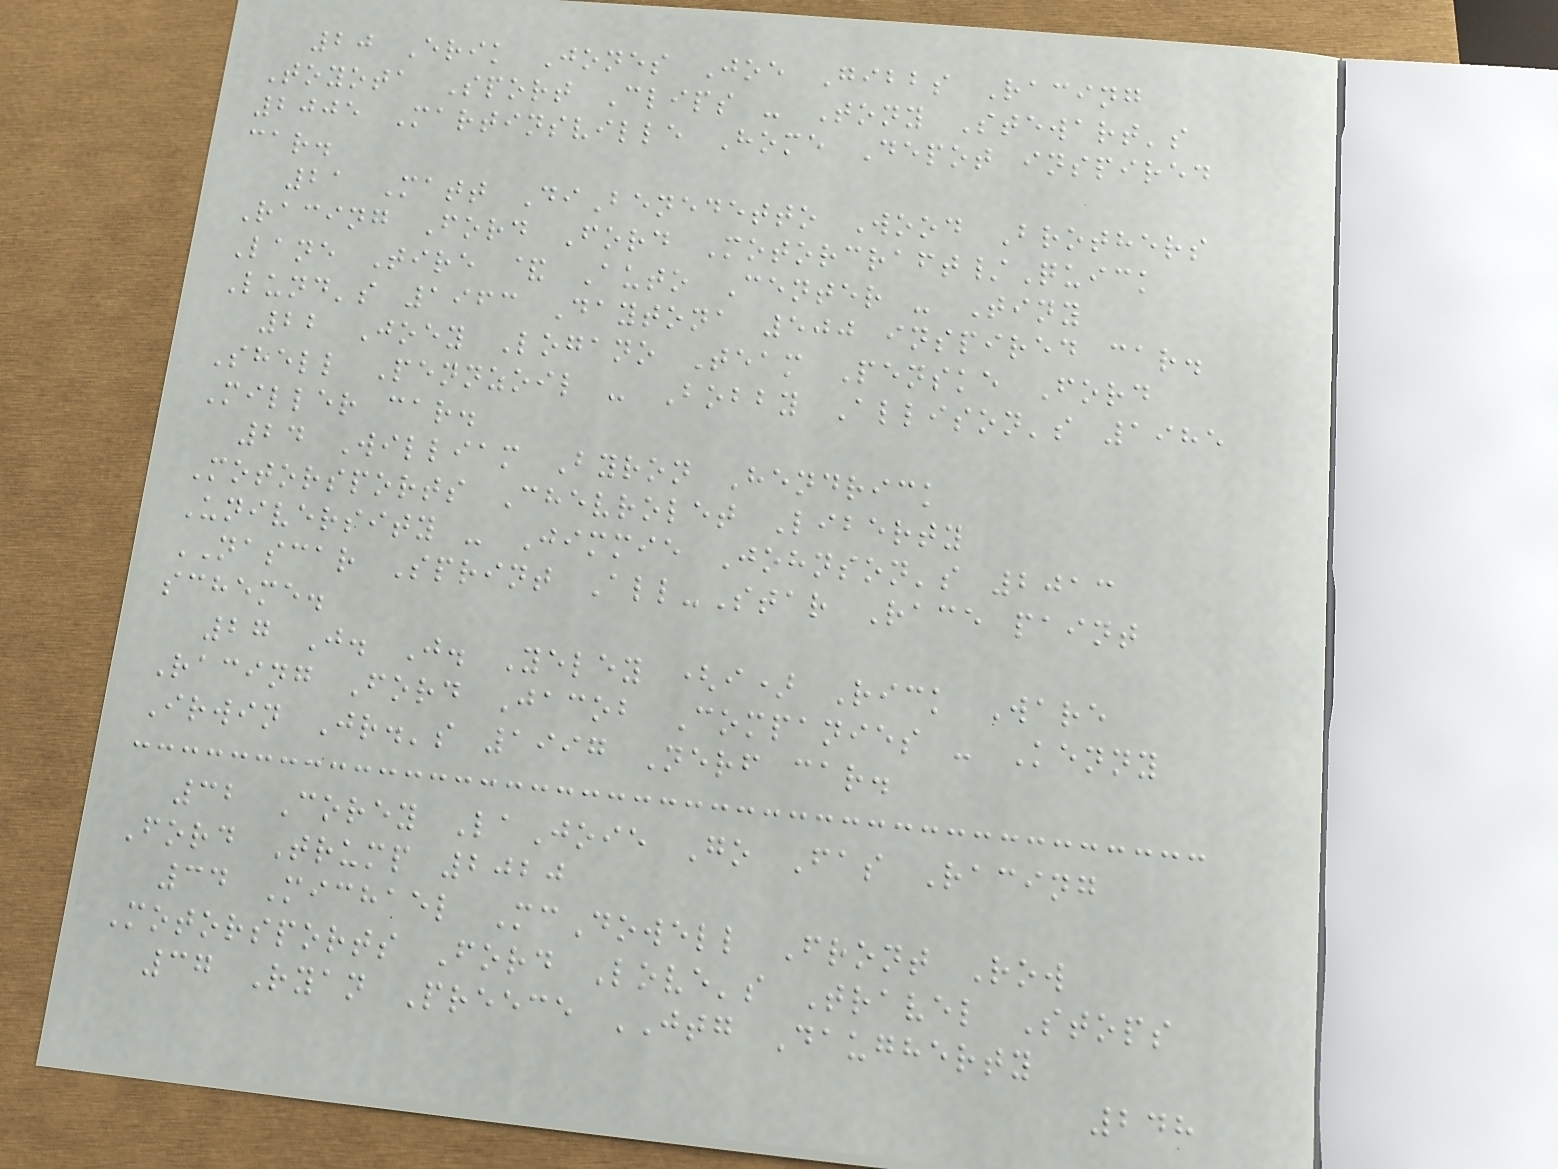20 Erik Jones Joe Gibbs Racing
Toyota Sport Clips - Tony Stewart's
2005 Martinsville Home Depot inspired
car.
21 Matt DiBenedetto Wood Brothers
Racing Ford Ford Motorcraft/Quick
Lane Tire & Auto Center - Tiny
Lund's 1963 Daytona 500 inspired car.
22 Joey Logano Team Penske Ford
Shell Pennzoil - Bobby Allison's 1985
Miller car.
24 William Byron Hendrick
Motorsports Chevrolet Liberty
University - Jimmie Johnson's 2013
NASCAR Sprint All-Star Race paint
scheme.
27 J. J. Yeley (i) Rick Ware
Racing Ford Jacob Companies - Kenny
Irwin Jr.'s 1997 Nerf car.
32 Corey LaJoie Go Fas Racing
Ford Trump 2020
34 Michael McDowell Front Row
Motorsports Ford Love's Travel Stops
37 Ryan Preece JTG Daugherty
248
